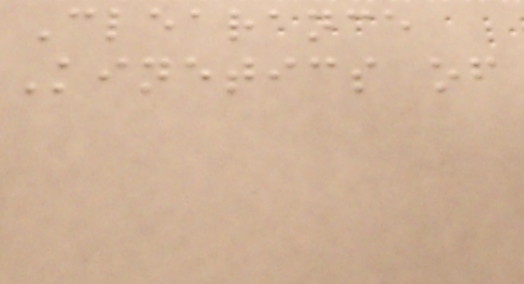Clearance
Kinetics of
